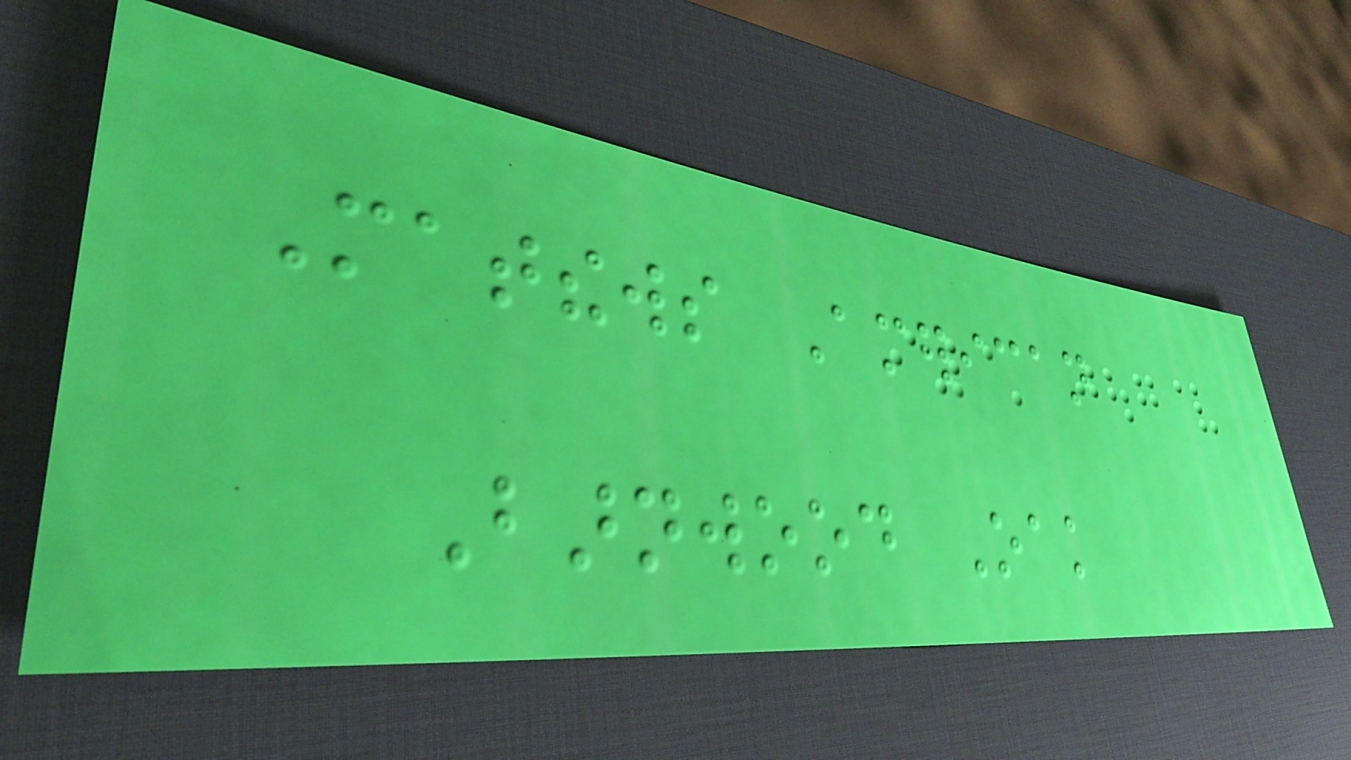Matthews American
Barnwood Oak
